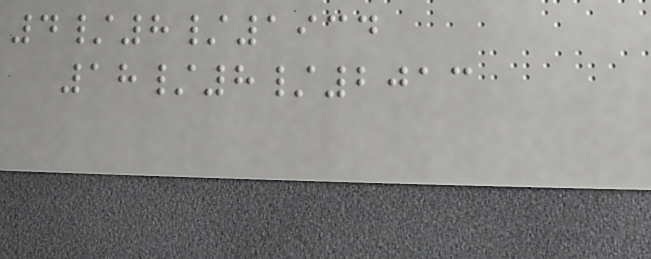4/8/1934
18/8/2013
